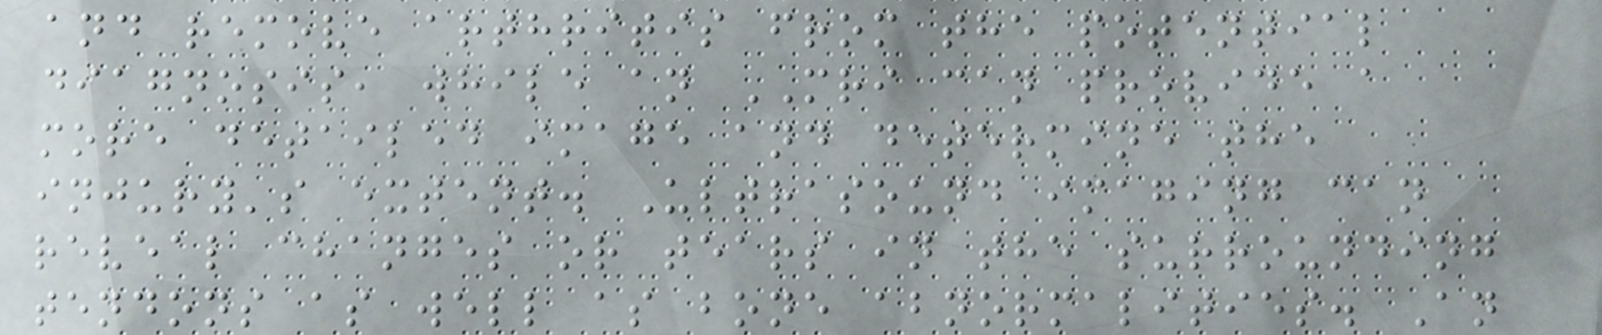and remove arthritis from the potential
diagnosis, while an MRI can provide a
more detailed image and determine the
injury's extent. Ultrasound imaging can
reveal changes or tears in the surrounding
tendons as well as bone abnormalities. An
